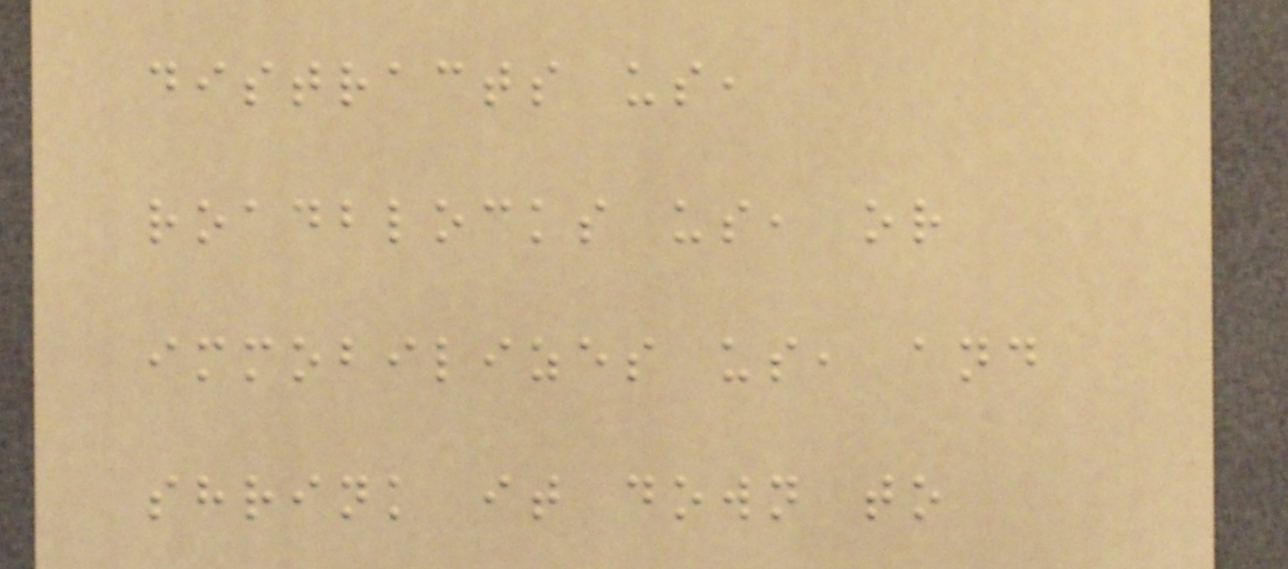distracts us,
roadblocks us, or
immobilizes us, and
shrink it down to
